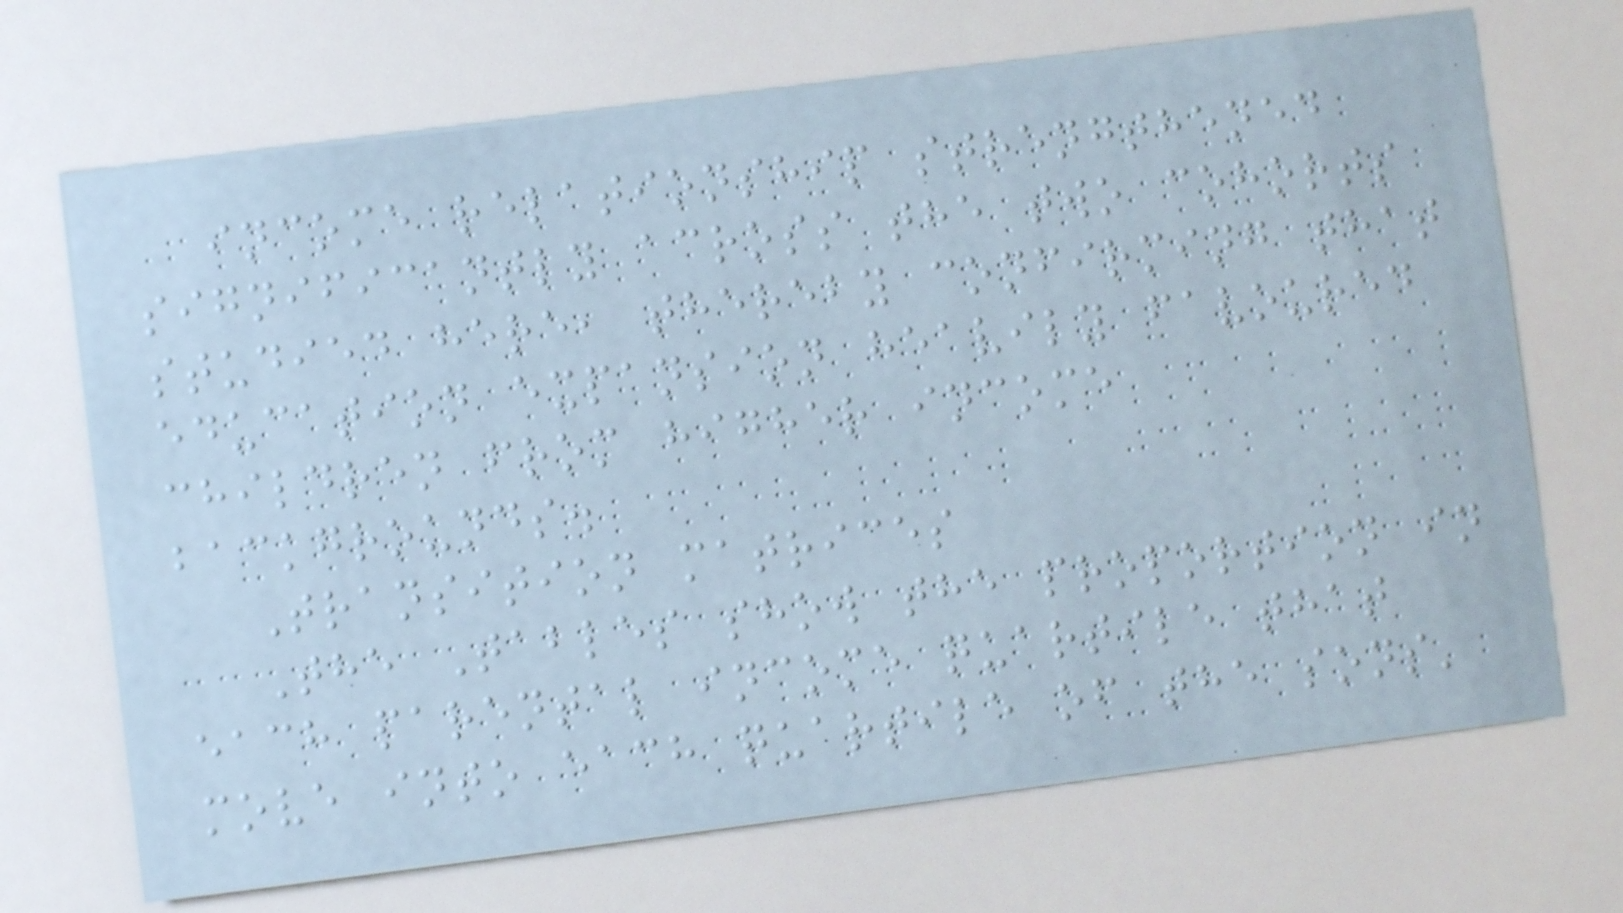income relationship strengthened
significantly across the two cohorts
studied here, thereby confirming that
education expansion heavily favoured
children from higher income
backgrounds.
Transition matrices
The Tables show the proportion in
each parental income quartile that
move into each quartile of the sons'
